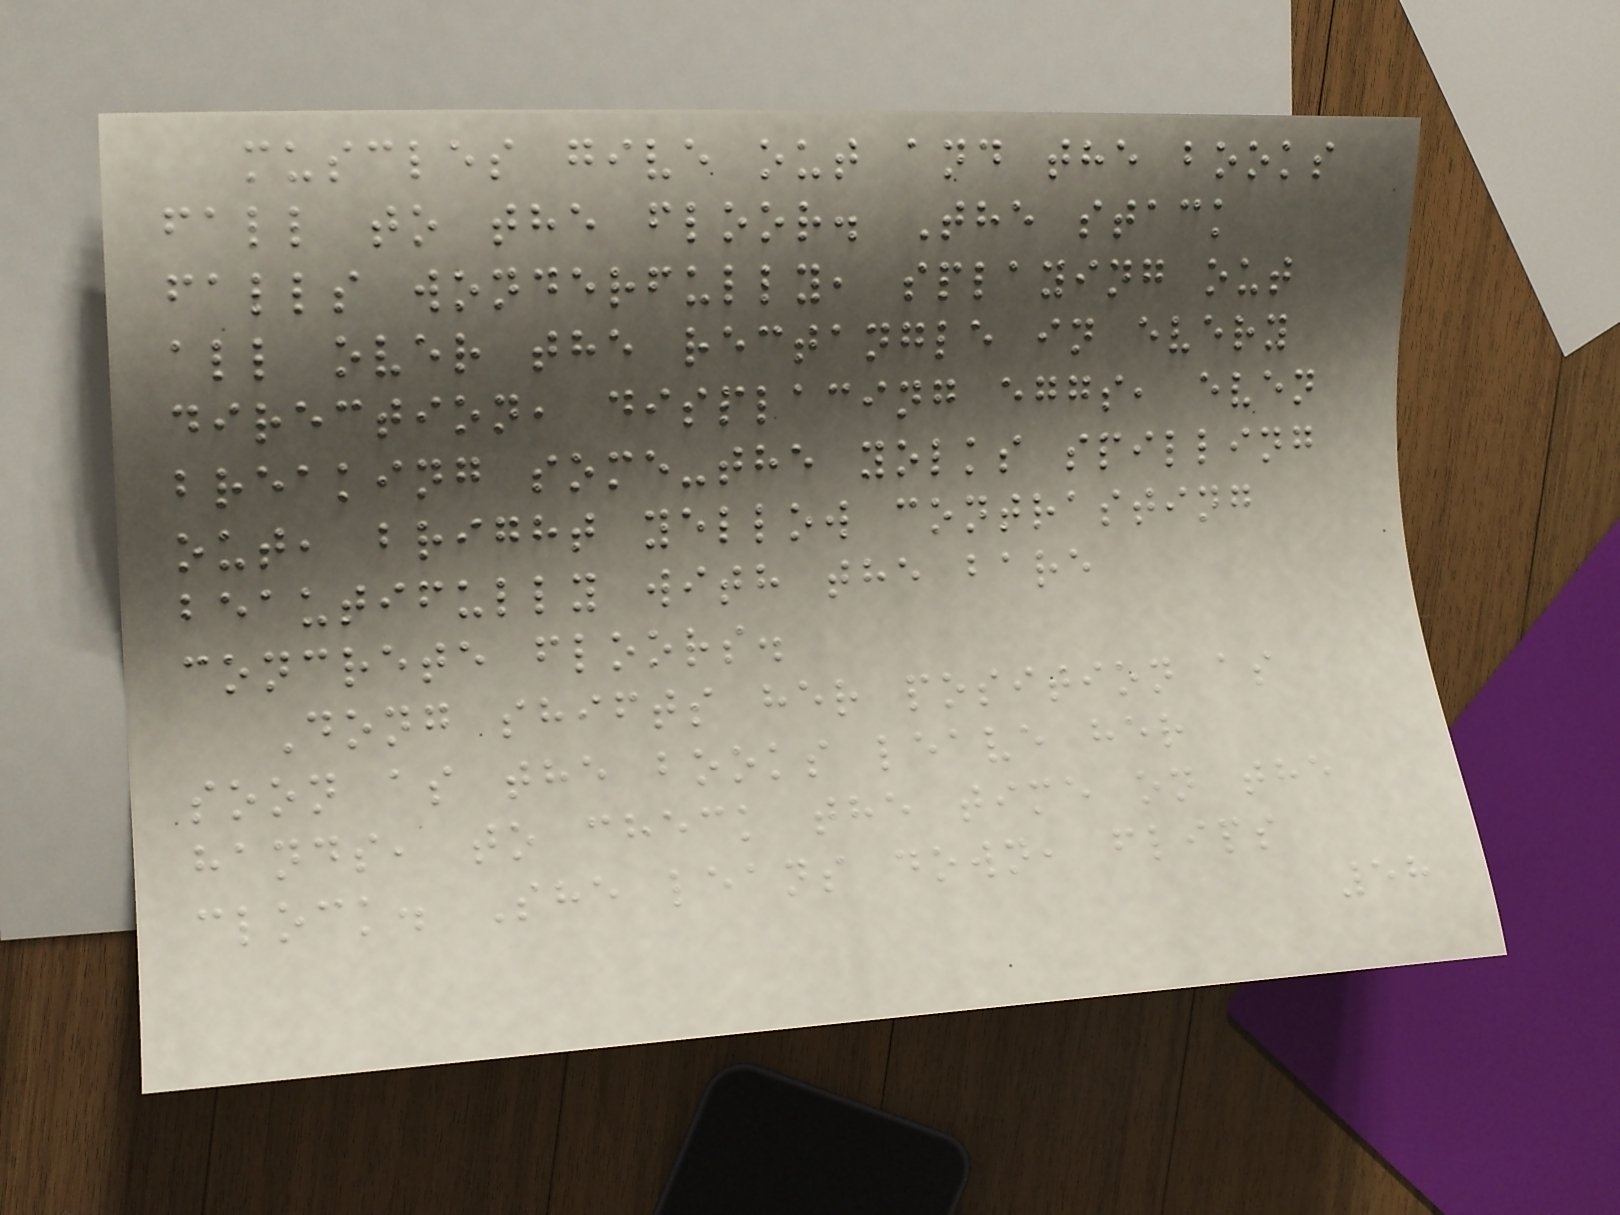muscles give out and the books
fall to the floor. The stack
falls wonderfully, splaying out
all over the rectangle in every
direction, displacing eggs, even
breaking some-the yolks spilling
out, bright yellow contrasting
beautifully with the bare
concrete floors.
Dong shifts her position as
soon as the books leave her
hands, to check the time on the
clock. She leans down, flips
58
